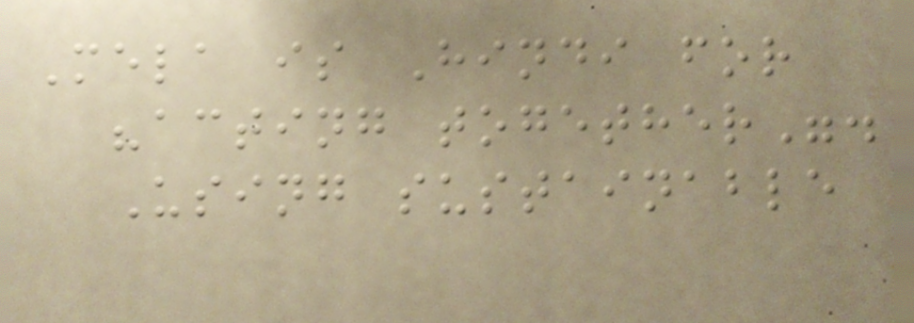Mela is Hindi for
"acting together".
Using sustainable
